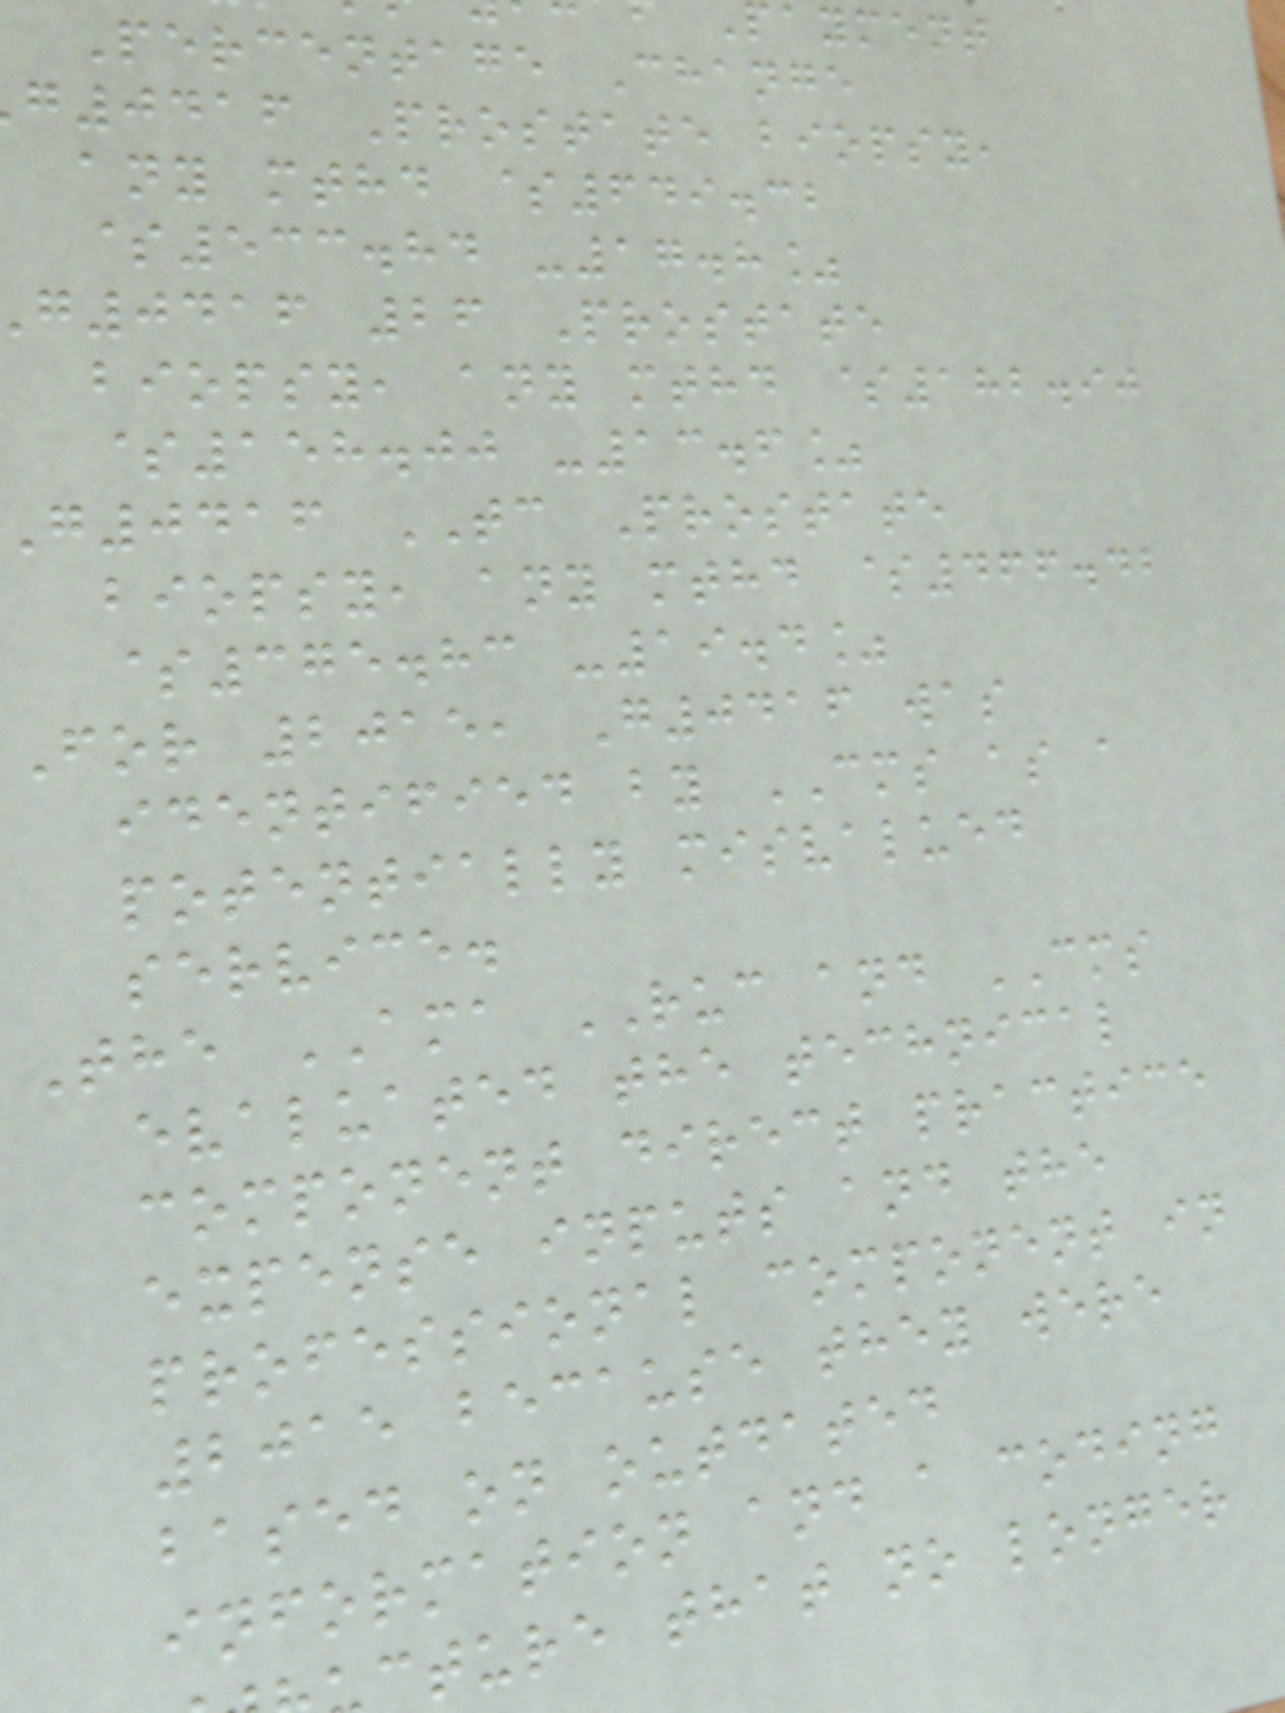payment
Percentage Change
g0416 Prostate biopsy,
any mthd $649.32
$533.84 -17.8%
g0416 26 Prostate
biopsy, any mthd $182.90
$158.00 -13.6%
g0416 TC Prostate
biopsy, any mthd $466.42
$375.83 -19.4%
For 2015, G0416 was
identified by CMS as a
potentially misvalued
service.
The AMA RUC and CMS
evaluated the technical
component direct practice
expense inputs and the
professional component in
2015 because they were
based on outdated
information and a coding
cture that no longer
